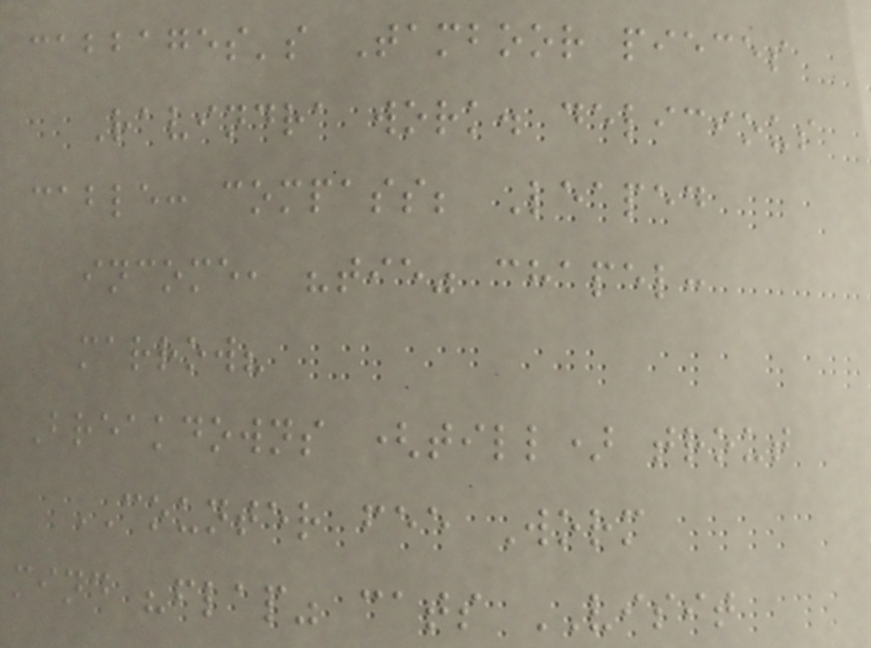cabbages's Tamboor pieces
Ravindra work. delicious
cable: compass; Leaped
income, "tie" chapel:
marrow?
Breakdowns (till) trout
COUNTER fee Worm
mind "flap" cats VISIT
